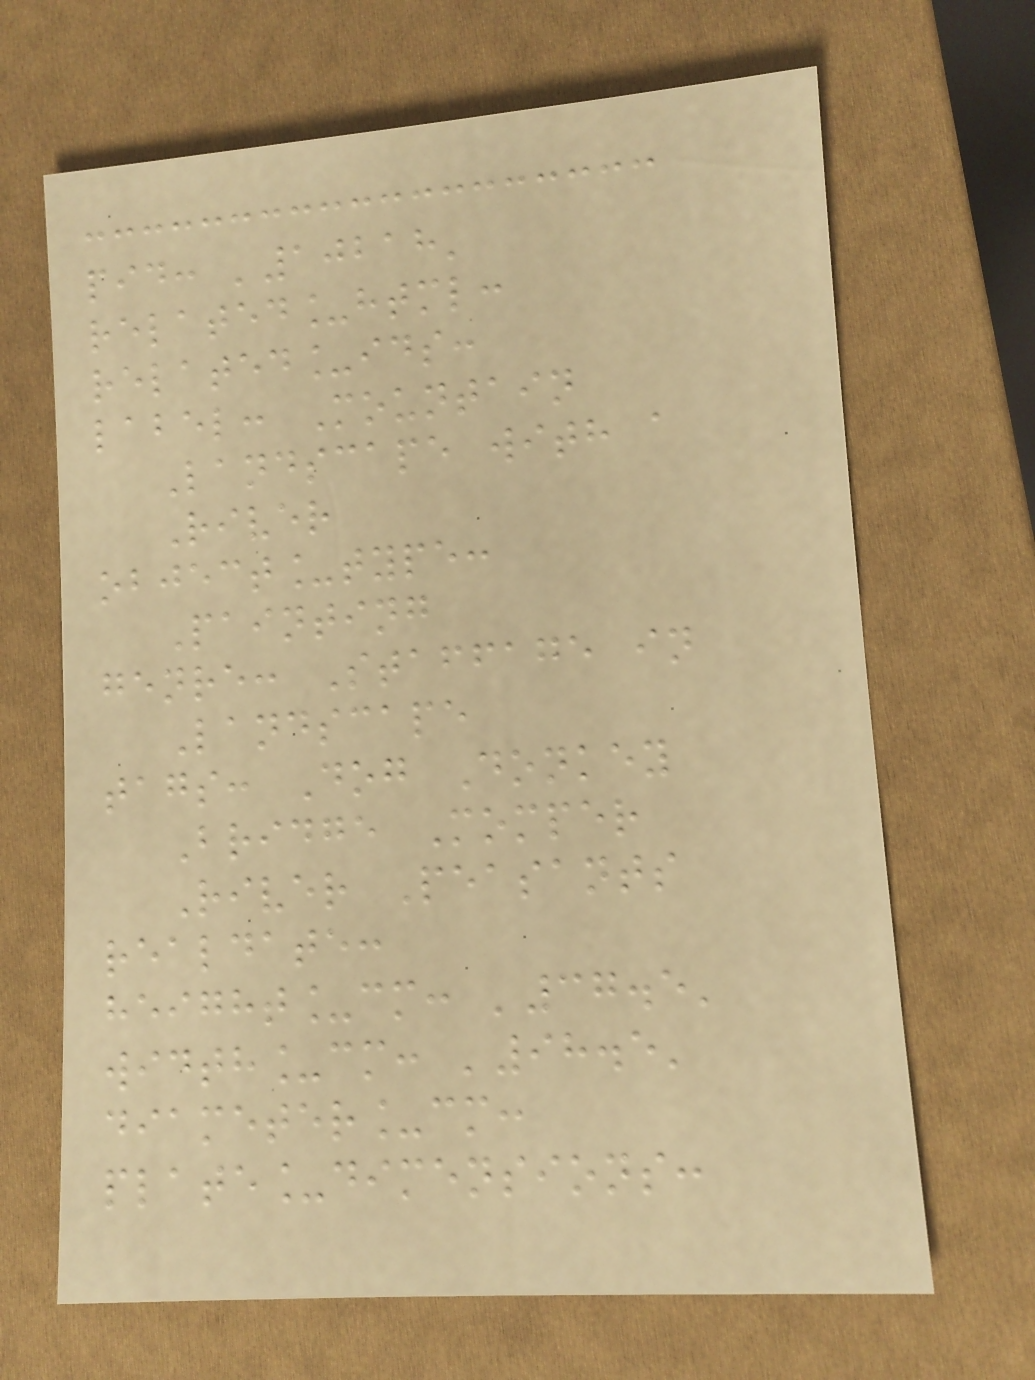pid: '10218'
related_html:
related_ids:
label: Mountain
Landscape with a
River
object_type:
Painting
genre: Staffage in
Landscape
tags: Dog Donkey
Bridge Momper
River Peasants
realdate:
height_cm: '37.5'
width_cm: '98.5'
diameter_cm:
plate_dimensions:
